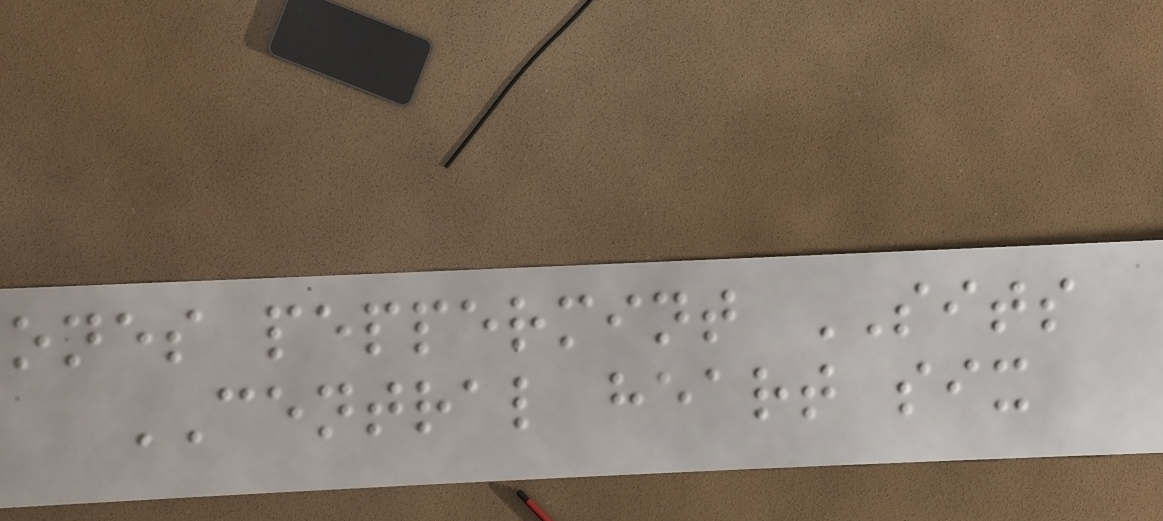ones peppermint SITS
CENTRAL heart six
